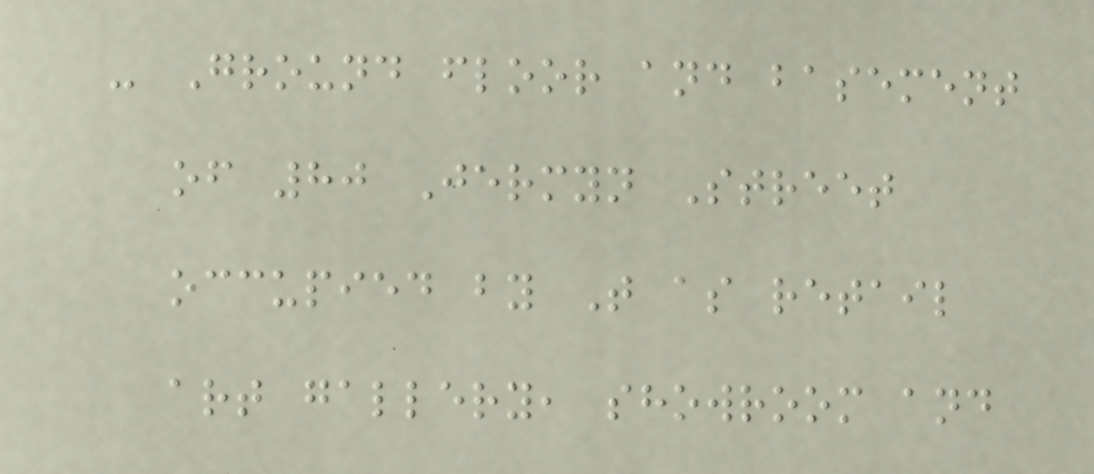- Ground floor and basement
of 80 Jermyn Street
occupied by T as retail
art gallery, showroom and
